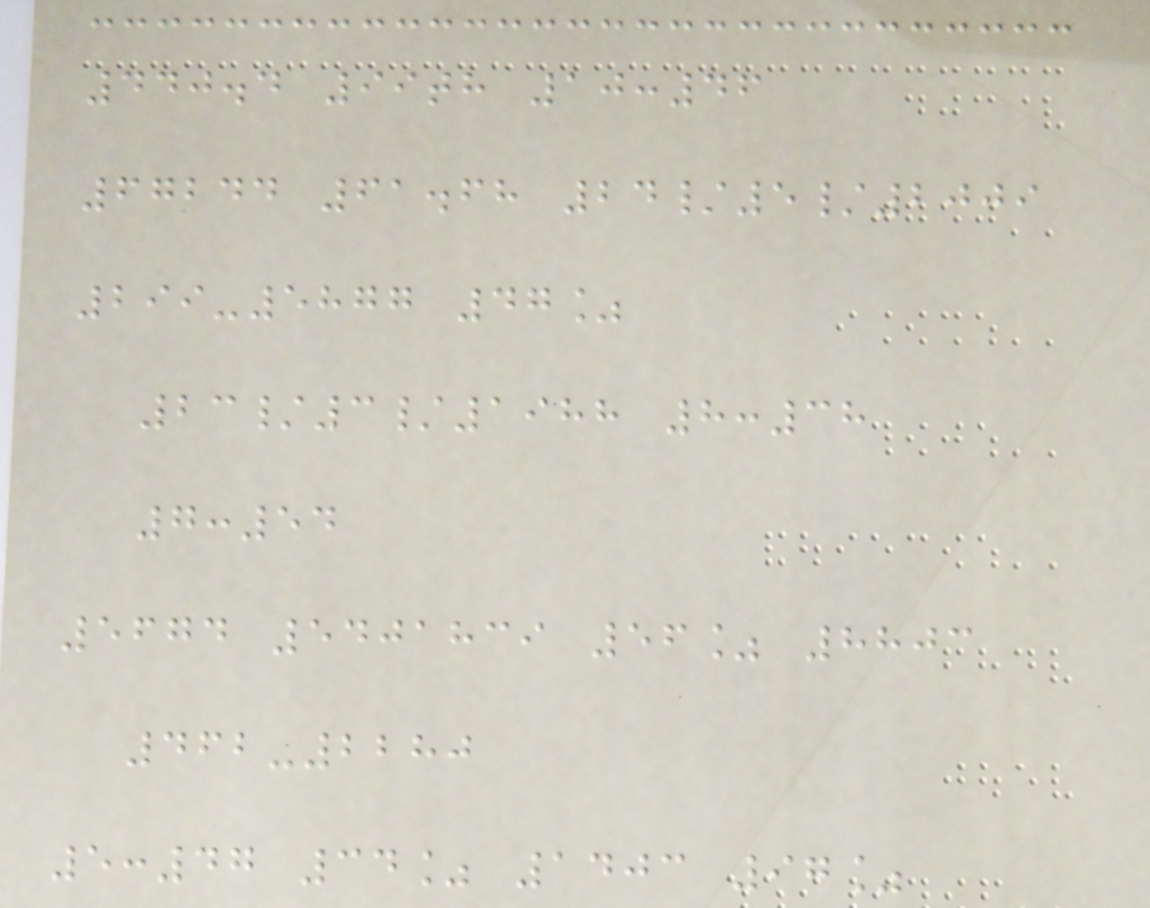440.4 99th 10:46
67244 61.68 24/5/2009
299-5877 47%
23/3/1988 8:38
7:54
5674 5401839 56% 8803
462-2280
5:47 34% 1403 97%
